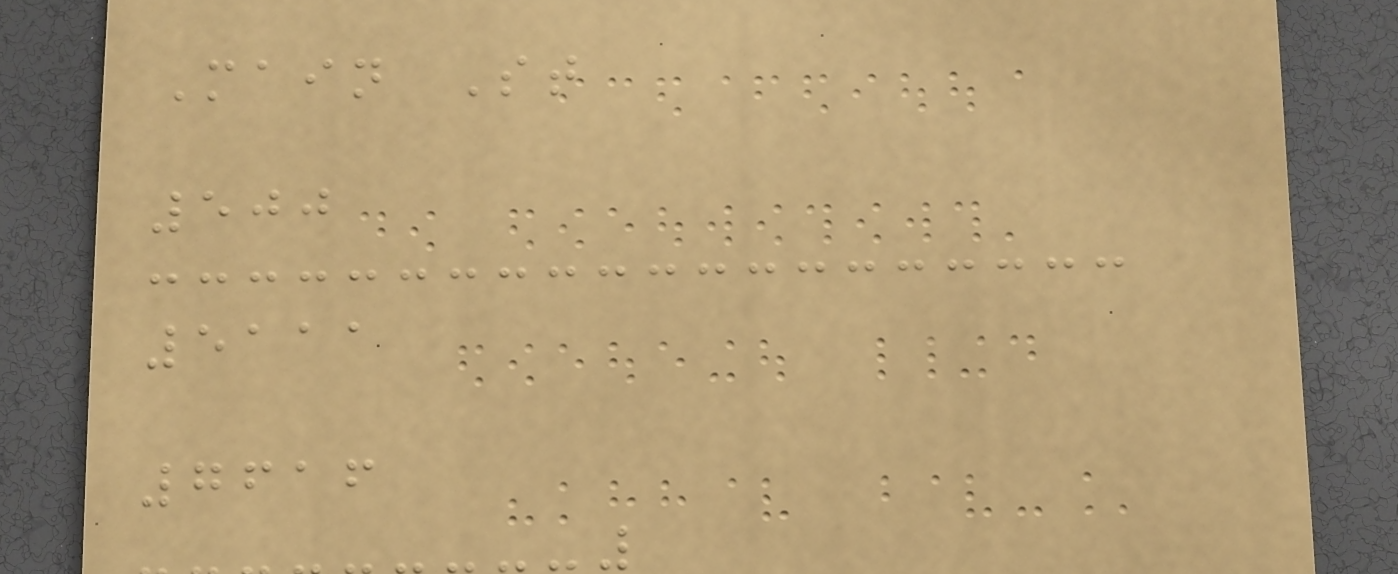Main St
500
5111
7616
